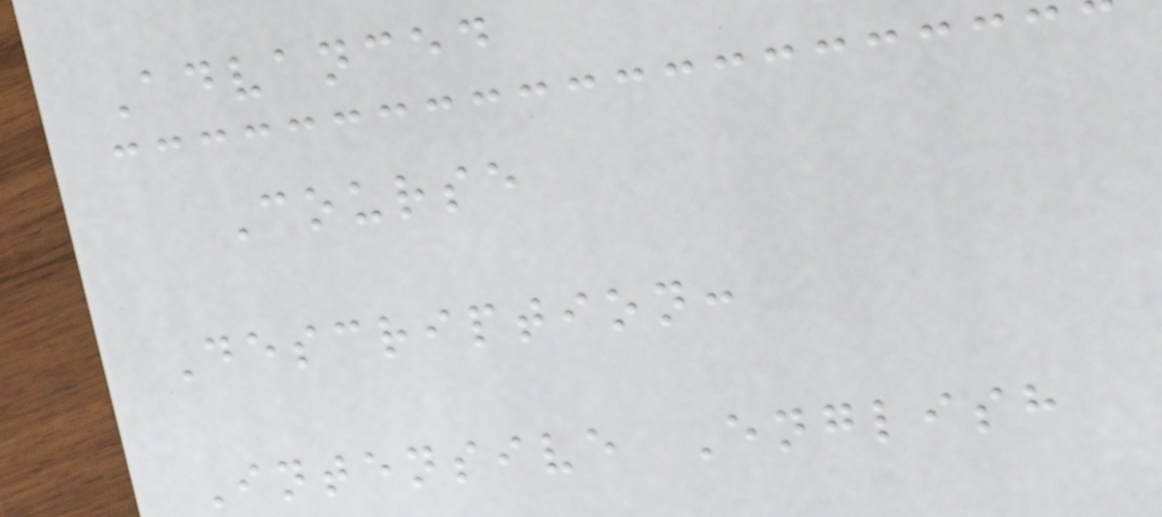Advanced
Course
Description:
Intensive English
